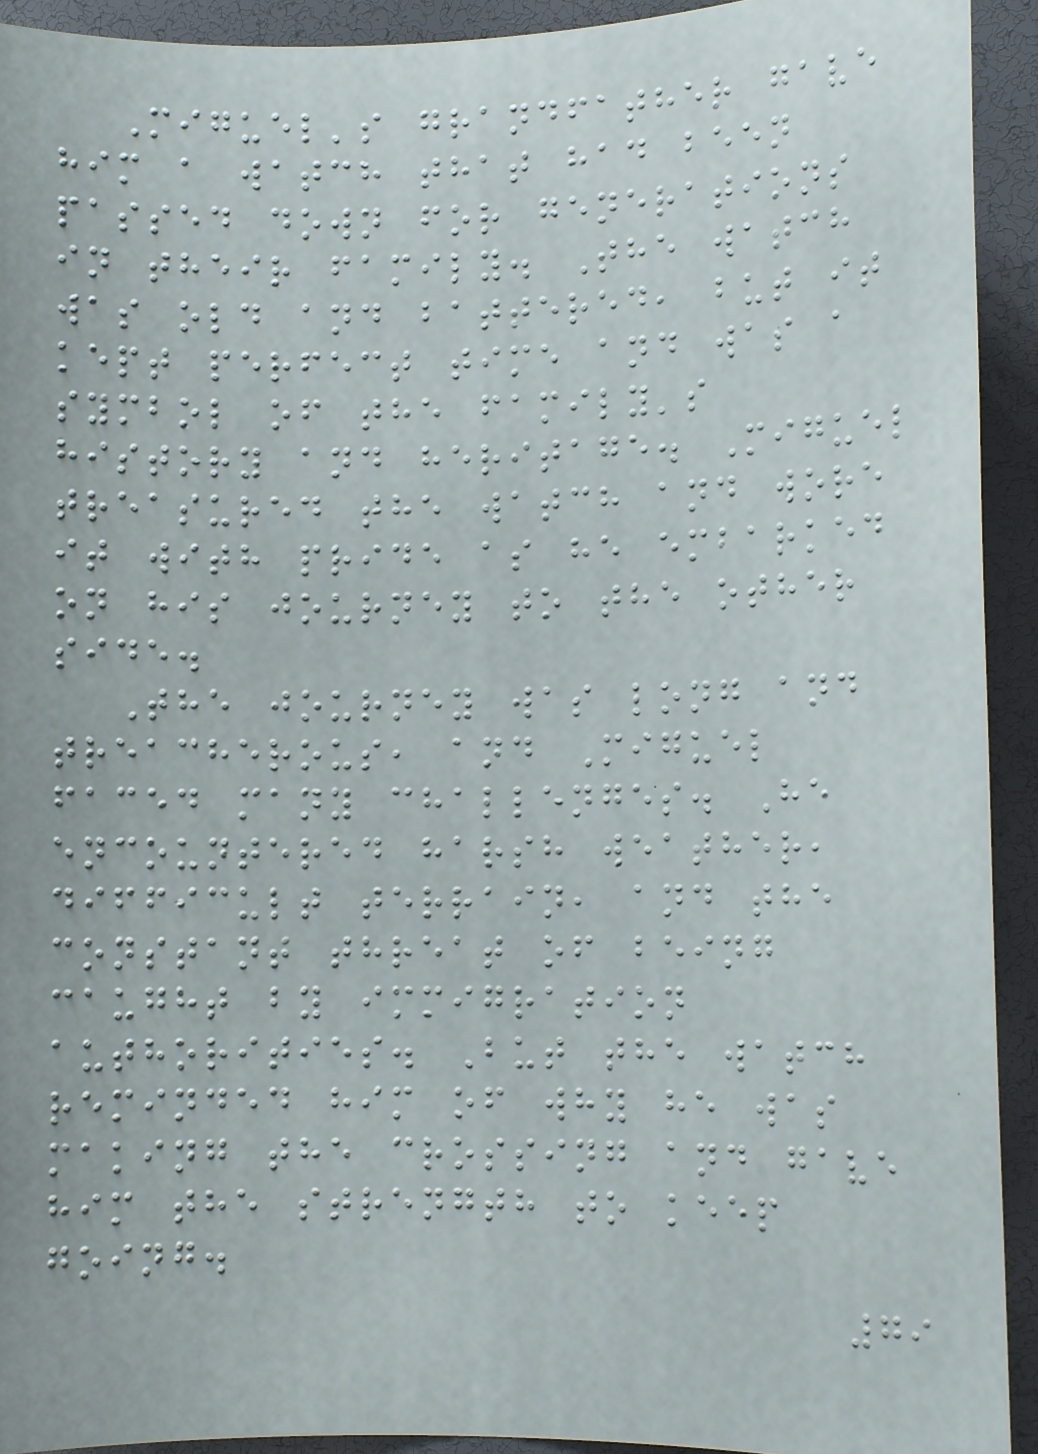Miguel's grandfather gave
him a watch that had been
passed down for generations
in their family. The watch
was old and battered, but it
kept perfect time and was a
symbol of the family's
history and heritage. Miguel
treasured the watch and wore
it with pride as he embarked
on his journey to the other
side.
The journey was long and
treacherous, and Miguel
faced many challenges. He
encountered harsh weather,
difficult terrain, and the
constant threat of being
caught by immigration
authorities. But the watch
reminded him of why he was
making the crossing and gave
him the strength to keep
going.
79
